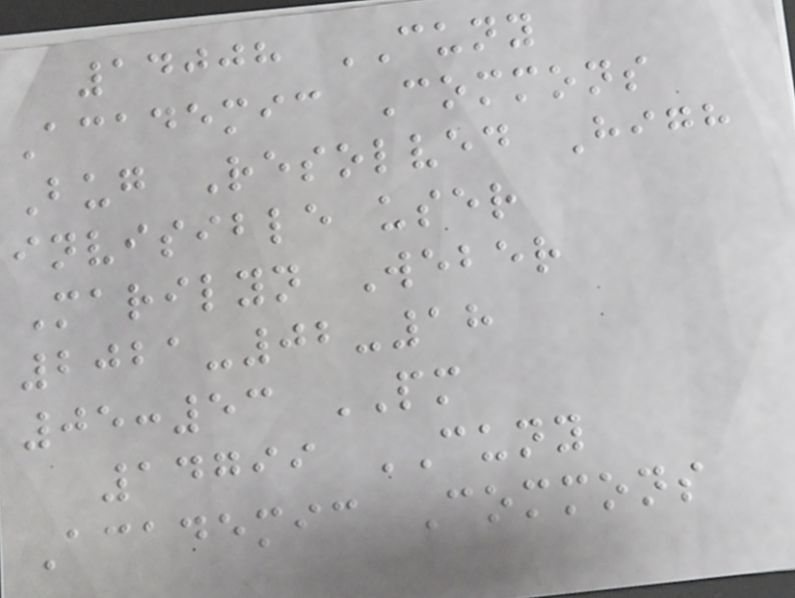14008 CUNY
Academic Commons
Bug Resolved High
invisible user
Marilyn Weber
2021-02-18
05:53 PM
14799 CUNY
Academic Commons
